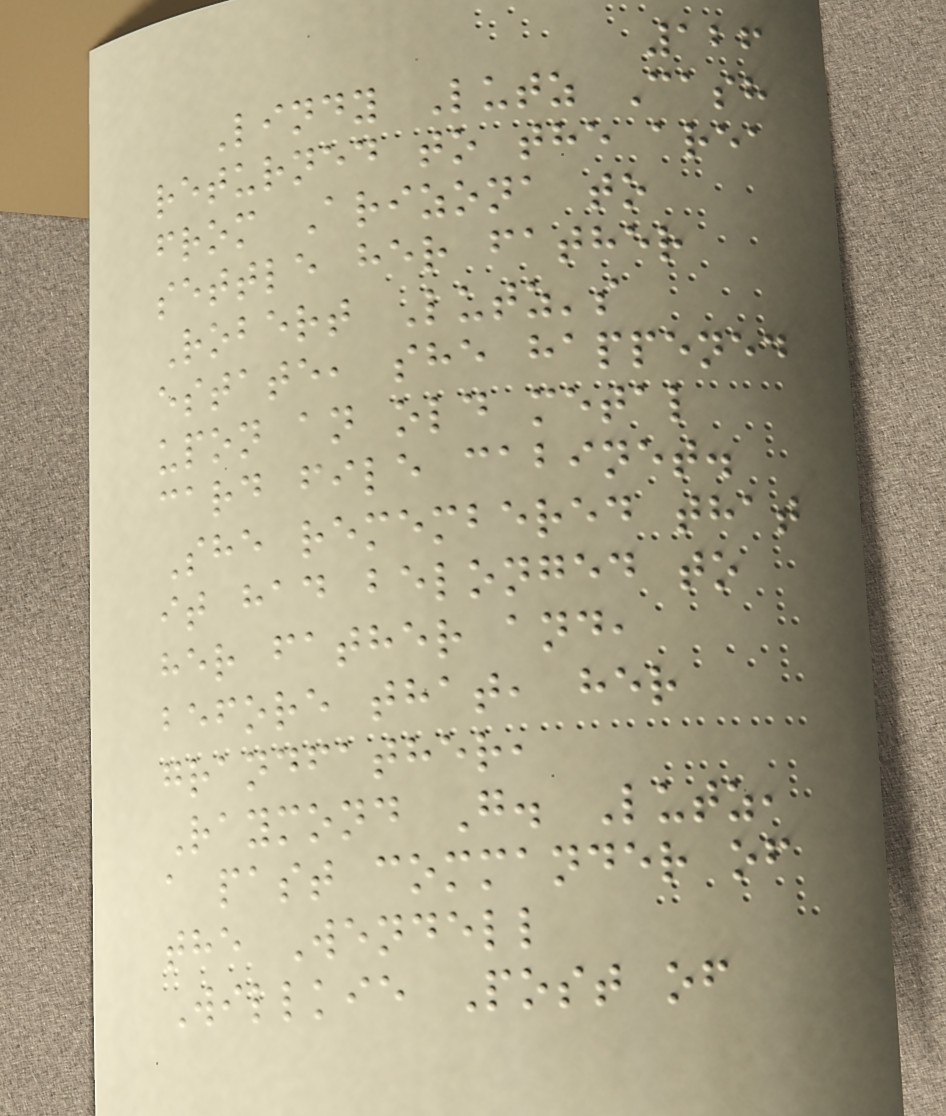126
Lindy Lutz Cash
returned to the area
from Arizona to
settle her father
Robert Lutz's
estate, she happened
upon an old metal
card file cabinet.
She remembered that
it had belonged to
her father and,
before that, her
grandfather,
Raymond G. Lutz,
a past commander of
the Wendell
Willkie Post of
